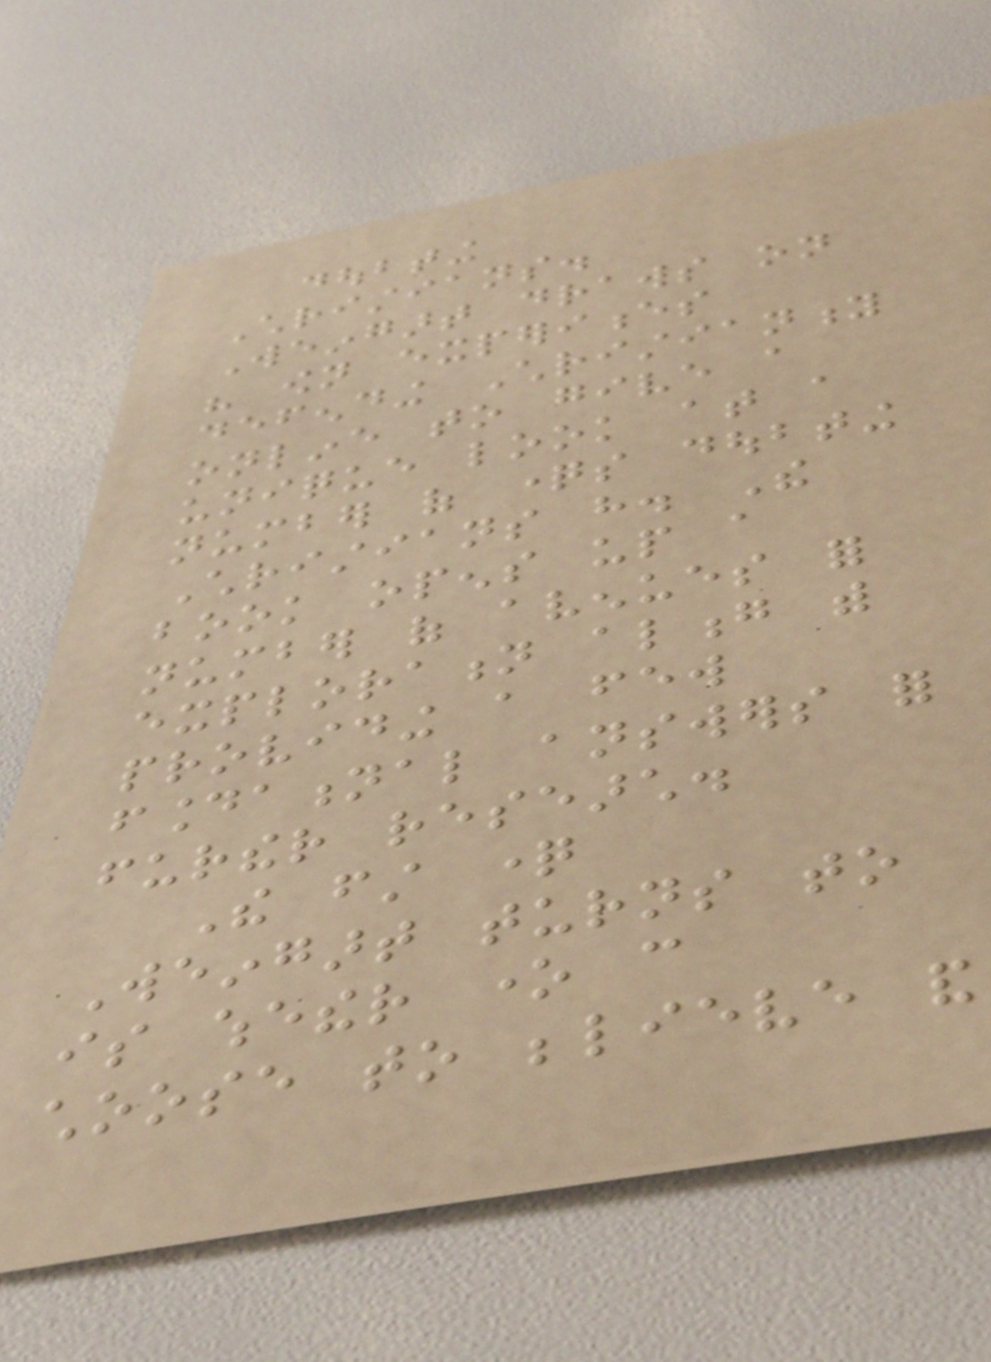doubting
Christians.
Weingart draws on
his own experiences
defending Christianity
online to give a
unique look at a
number of questions doubting
Christians have. The
book opens up a
number of avenues for
exploration along with
providing a few
foundational answers for
further research.
The first question
Weingart turns to
is whether one can
choose to believe and
